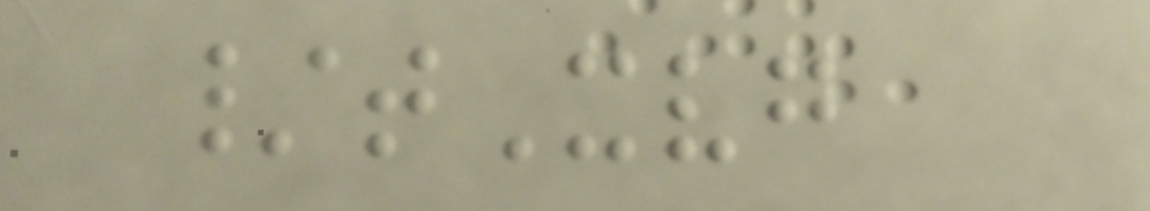/tXvg
